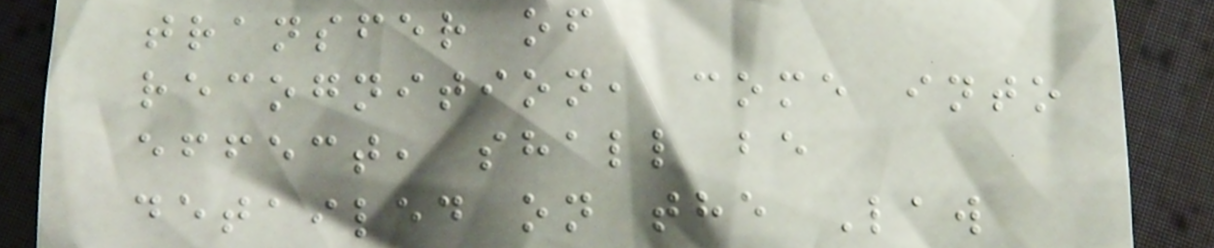transfer of
recognition, come into
effect, shall be
detailed on the Law
